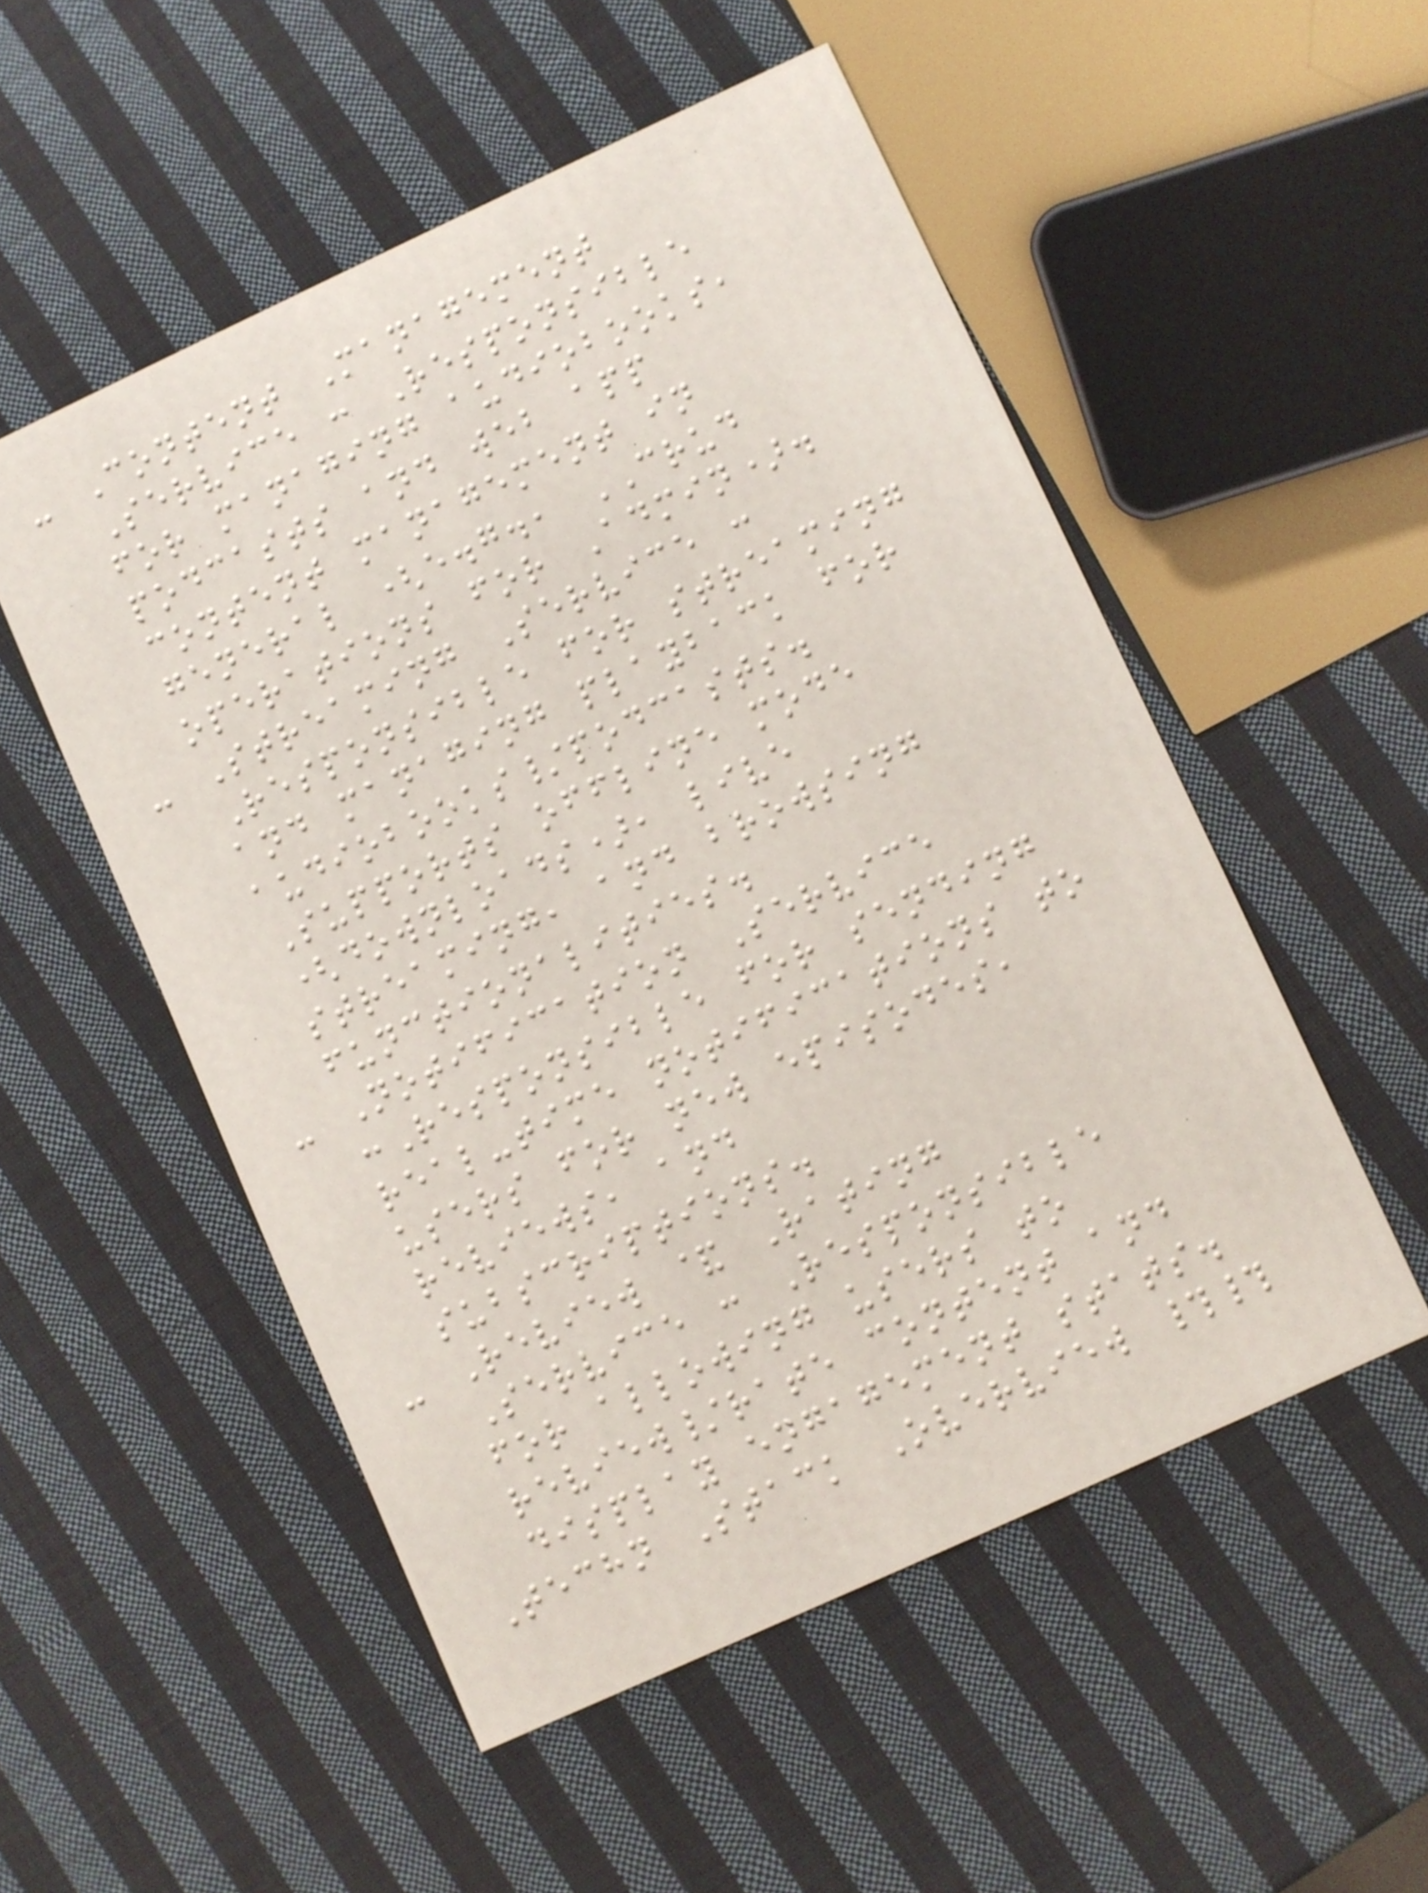- Content Management
Service : Responsible
for managing audiobooks,
podcasts and web app
content management in
general (e.g., CRUD
operations for Admin).
- Streaming Service :
Responsible for streaming
and managing playback for
audiobooks/podcasts.
Supports offline mode
(downloads), live
streaming, and browsing
functionalities.
- Notification Service
:Responsible for sending
real-time notifications to
users for new episodes,
reviews, and
subscriptions.
- Review & Rating
Service : Responsible
for allowing users to
review/rate content and
display engagement stats.
Techn Stack Overview ##
